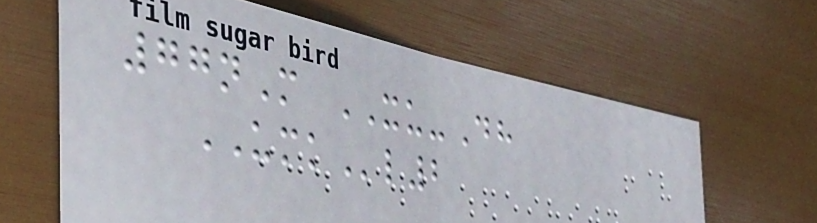77nM XU-Dh
UMKl2
